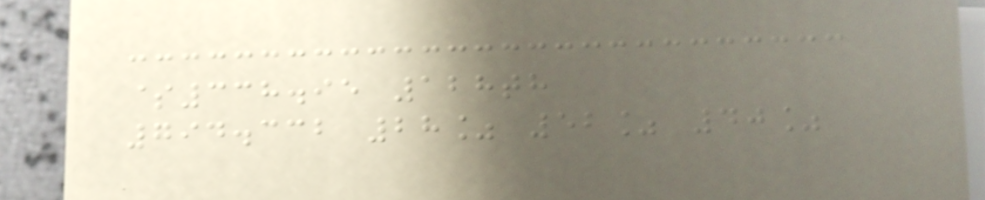$338.95 128th
794.332 28% 52% 40%
